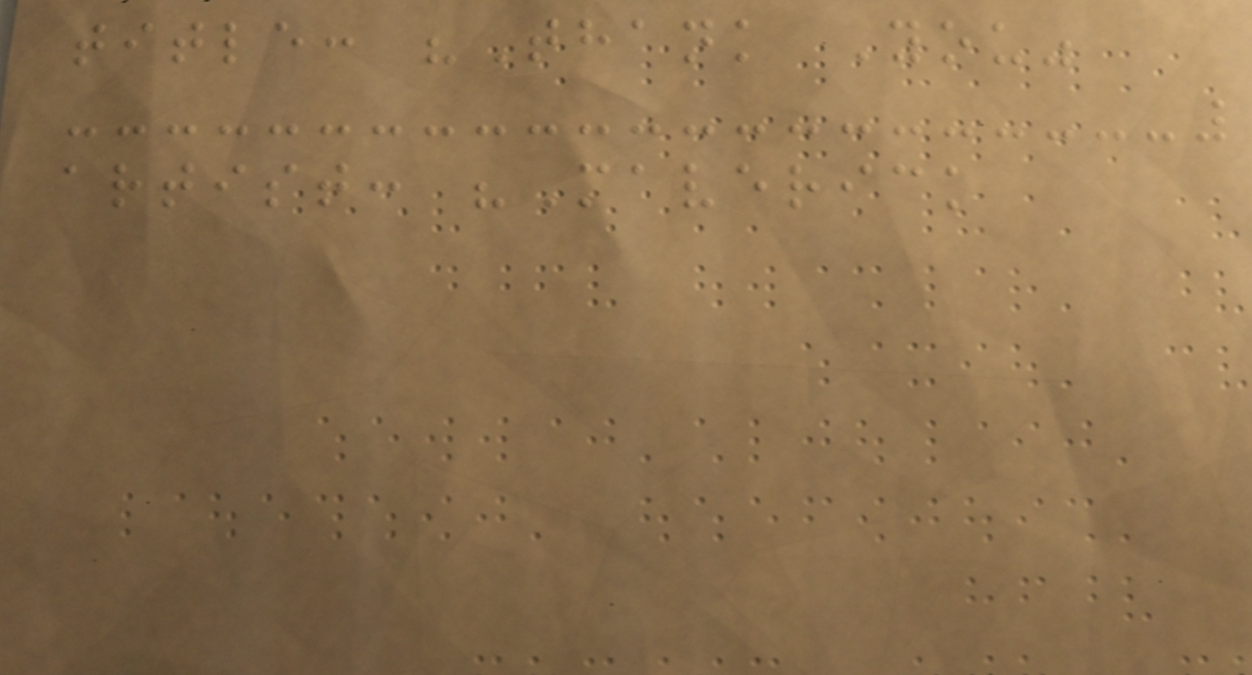title: "Thank You"
artist: "Maverick
